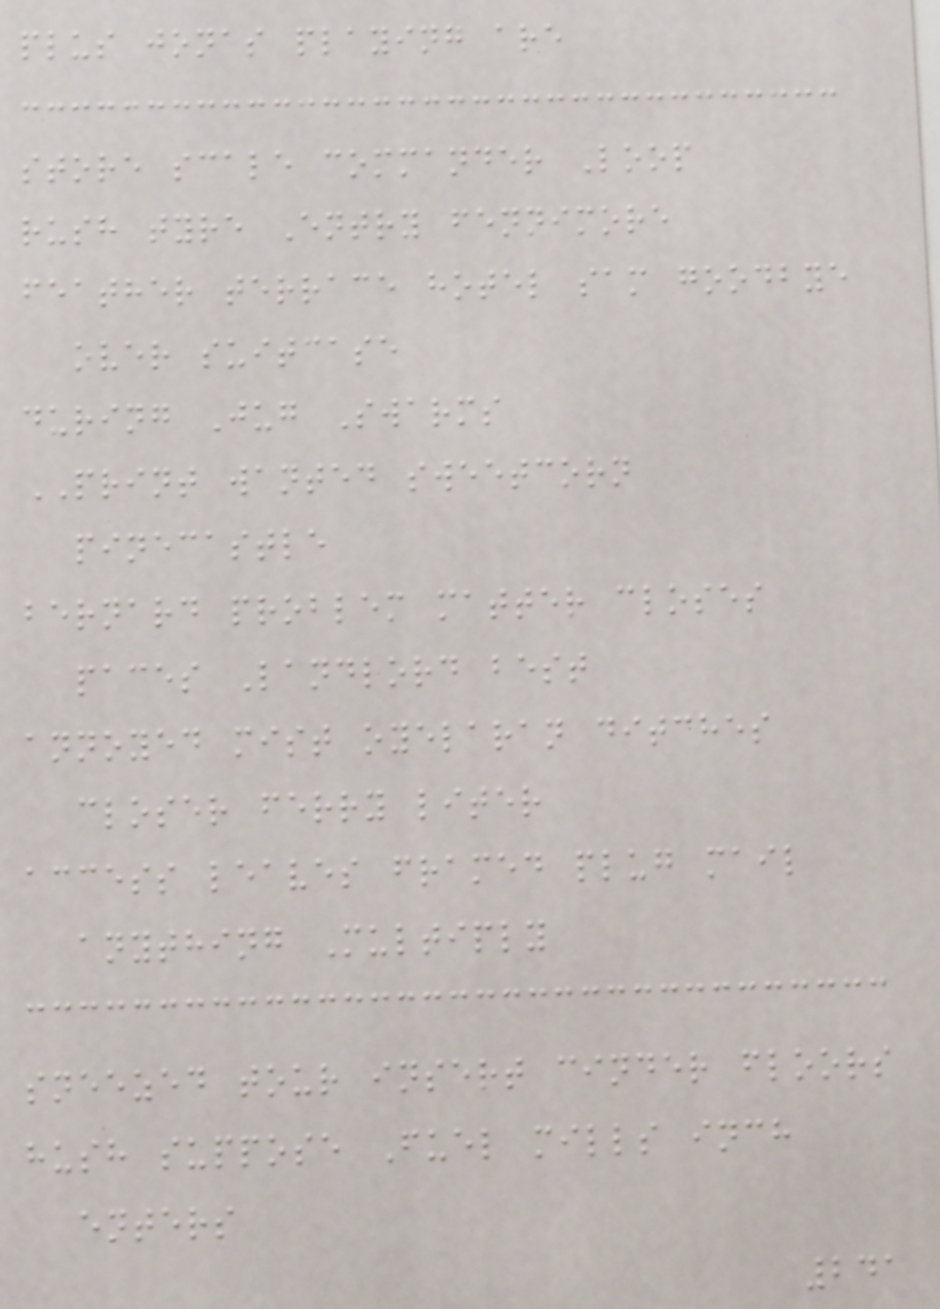plus jonas playing are
store scale commander Loop
rush tyre Entry fennimore
feather terrace hotel sam goodbye
over suitcase
during Jug Swarms
PRINT wanted sweetcorn
pinecastle
bernard problem matter closes
paces Landlord best
annoyed mist oyelaran ditches
closer ferry liter
access leaves framed plug mail
anything Multiply
sneezed tour insert cinder floors
hush suppose Fuel mills inch
enters
241
